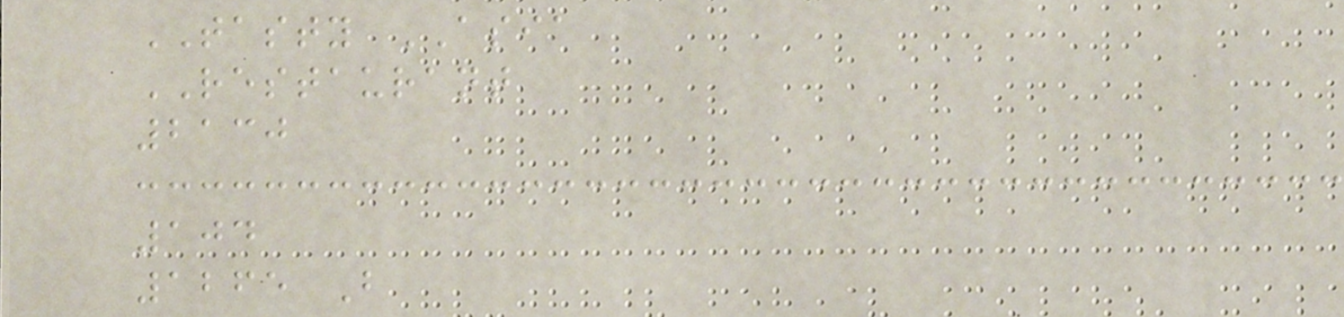TASTY ASIA
RESTAURANT
2130
104
1265 B
